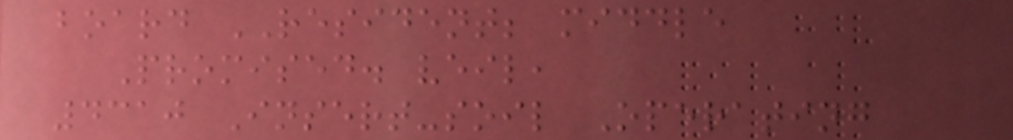board RESIDENT; middle
Promised. veil,
4310 Insert-soil Operating
